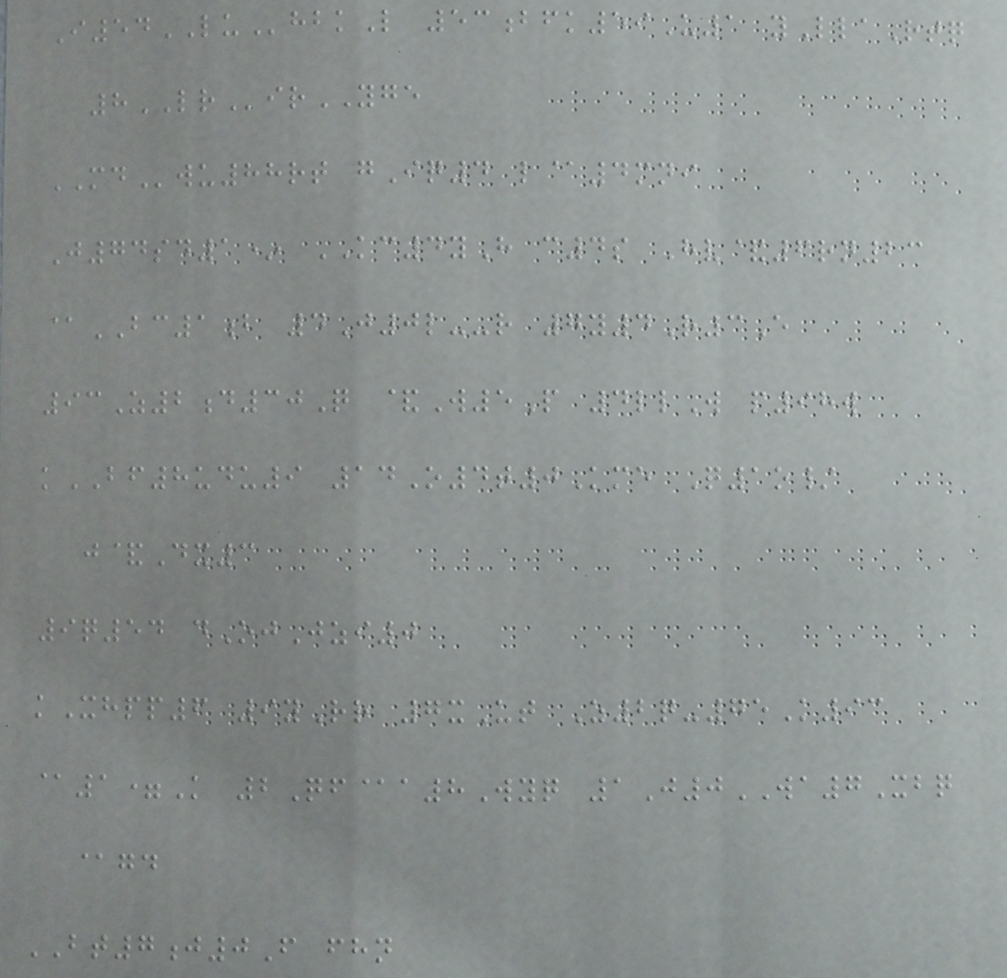I54LUhbkL 53bfk59U1 yLlaRtq
8LRirYGE
MDwu88rt gIq4 l@4mni
J74sd1* KC4yH c4s Hv&6rn23
@BC1b 4J0l--r 7y4R3E
93Z2d30Q &W5P 4llW p98w
kBF8udu9 14O4t0Kme Q1o/
j&Dx3
9q54 dOjJzi0
kXhpp6 9yRr 7xUt Z2q-75K93
@1=K 2Qf@a8Wyq 1J0WA7Xbq
@gd
BT7j0F fhn
